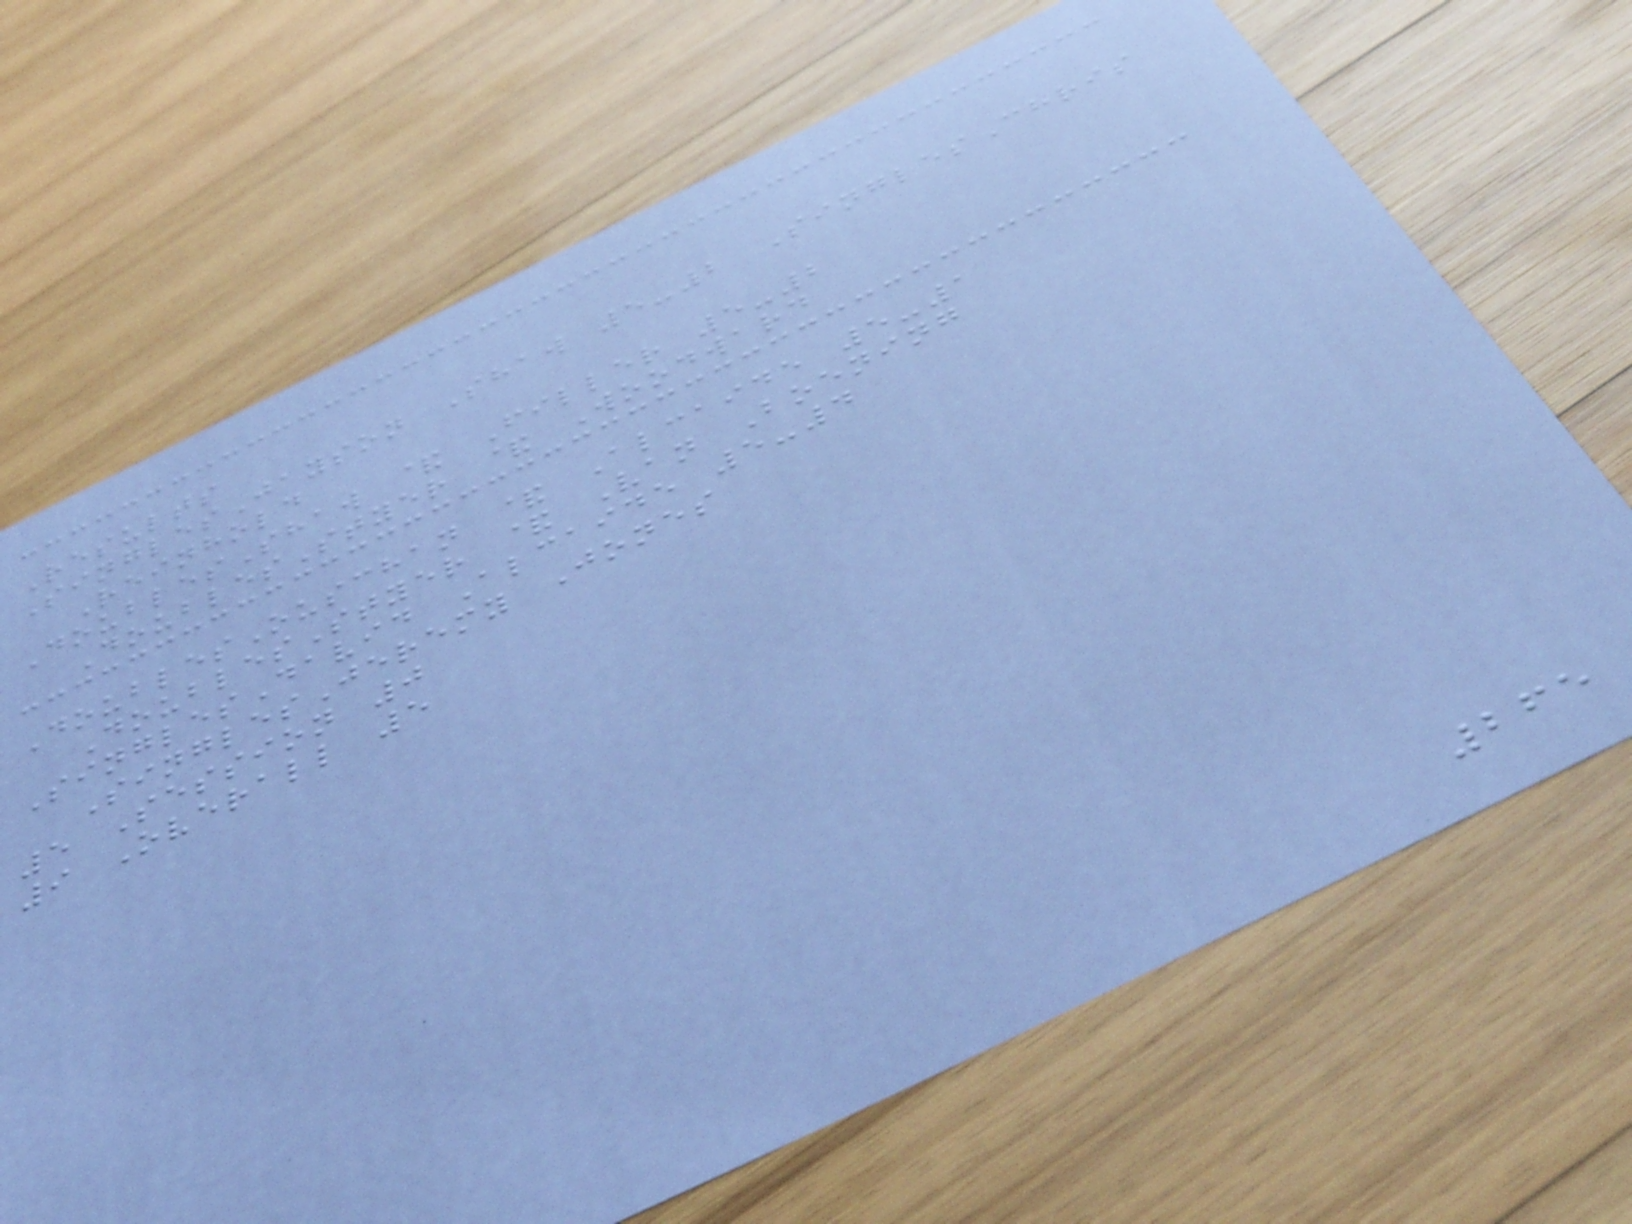Results
SinglesJayson Shaw 5-2 SinglesChris
Reinhold
DoublesShaw & Filler 5-2
DoublesStyer & Woodward
DoublesOuschan & Alcaide 5-1
DoublesStyer & Van Boening
SinglesDavid Alcaide 5-4
SinglesJeremy Jones
5 Session 0
9 Overall 5
265
